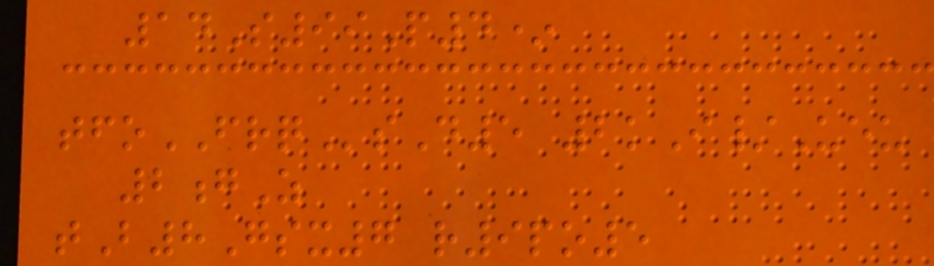14S99P4*
tfoFRQsD5 2kI/Ueu
2gZ
tB8Gsx7 r9po5
